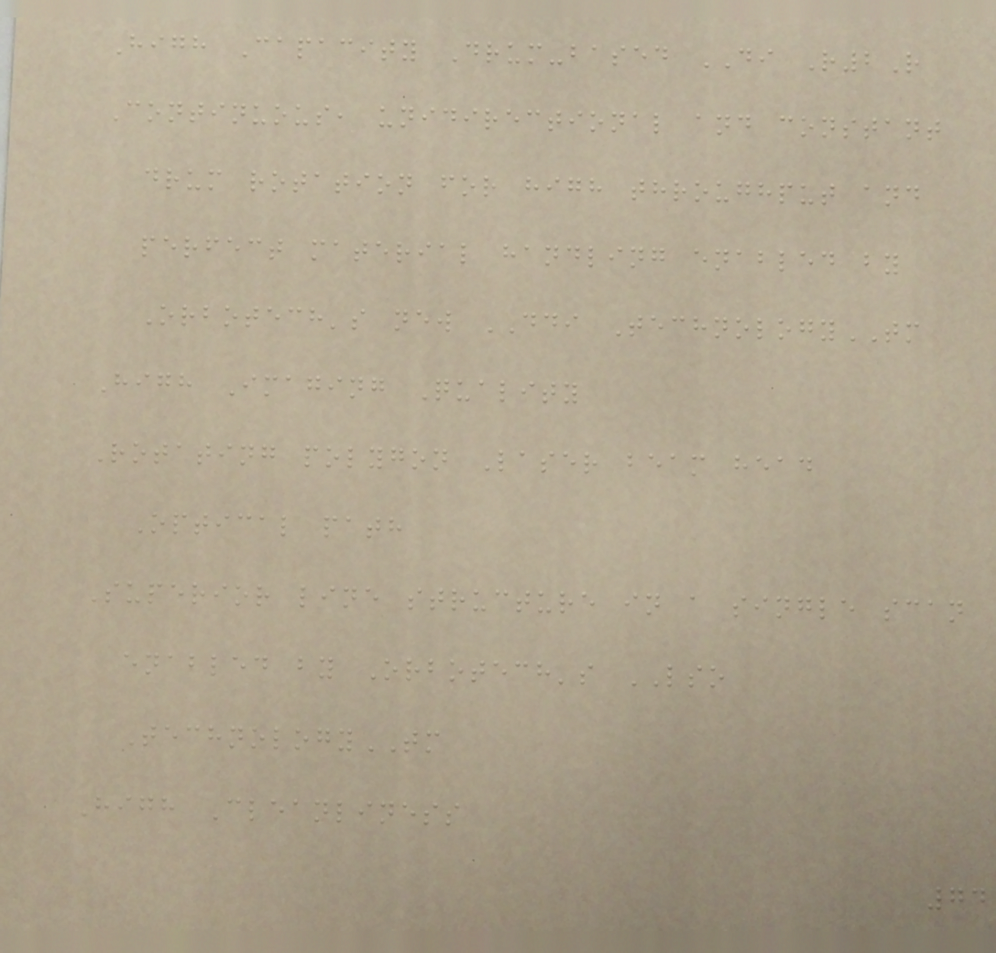High Capacity Drum-based DI R2R
Continuous, unidirectional and constant
drum rotation for high throughput and
perfect material handling enabled by
Orbotech's new DDI TechnologyTM
High Imaging Quality
Rotating polygon Laser beam head
Optical path
Superior line structure in a single scan
enabled by Orbotech's LSO
TechnologyTM
High Cleanliness
74
